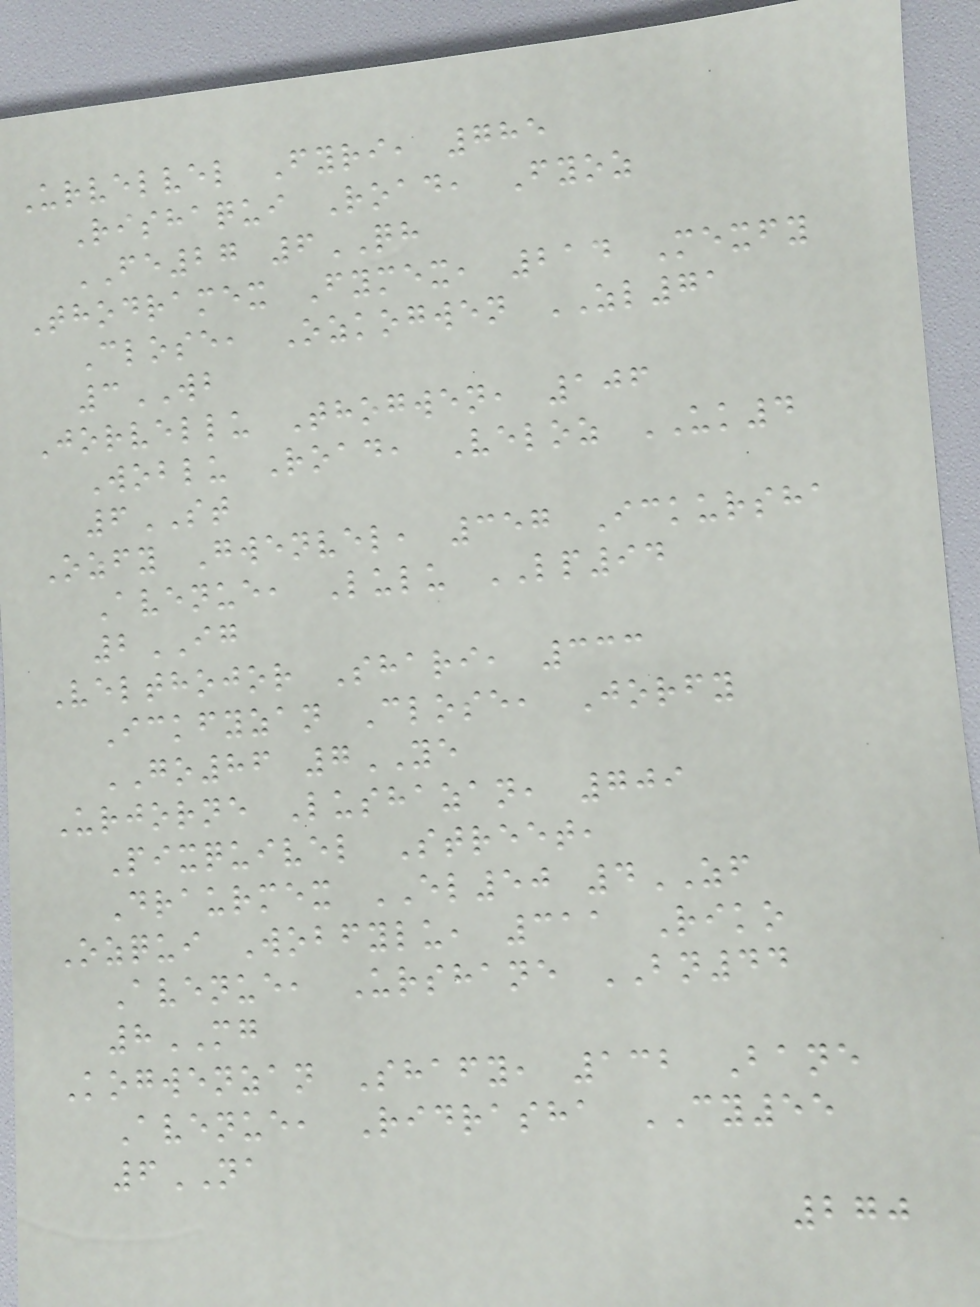Urvelvel Fyri, 785
Rishaqui Road, Fyoz
FE27 6QH
Thodramex Fymex, 214 Mexfy
Close, Ozkogwen ZL71
3WB
Jorvellu Thogwen, 106
Woblu Road, Veloz UK4
6ST
Ozfy Gwenvel, 357 Ickursha
Avenue, Lulu LP94
2IG
Velthojor Shari, 333
Ickfyzan Close, Jorfy
GO86 7YE
Urjorne Lushazan, 709
Pixquivel Street,
Draurmex EL50 4ZF
Ozqui Wobfylu, 311 Riko
Avenue, Urshane BN44
8MG
Kogwenzan Shafy, 132 Bane
Avenue, Ridrasha CY55
6NA
270
